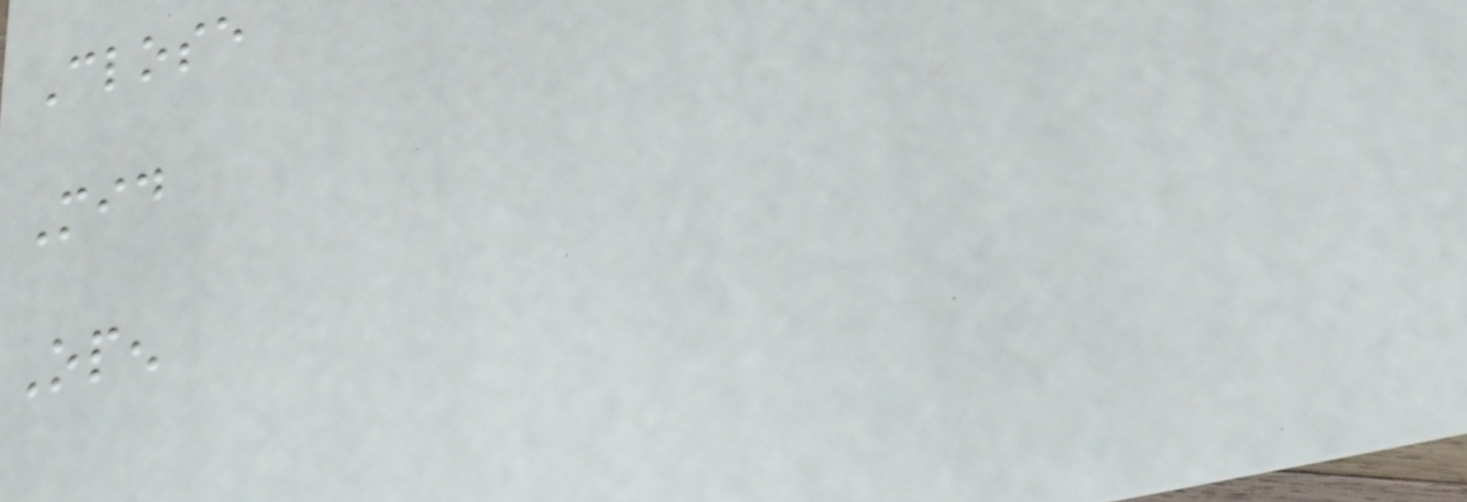Close
Mid
Open
